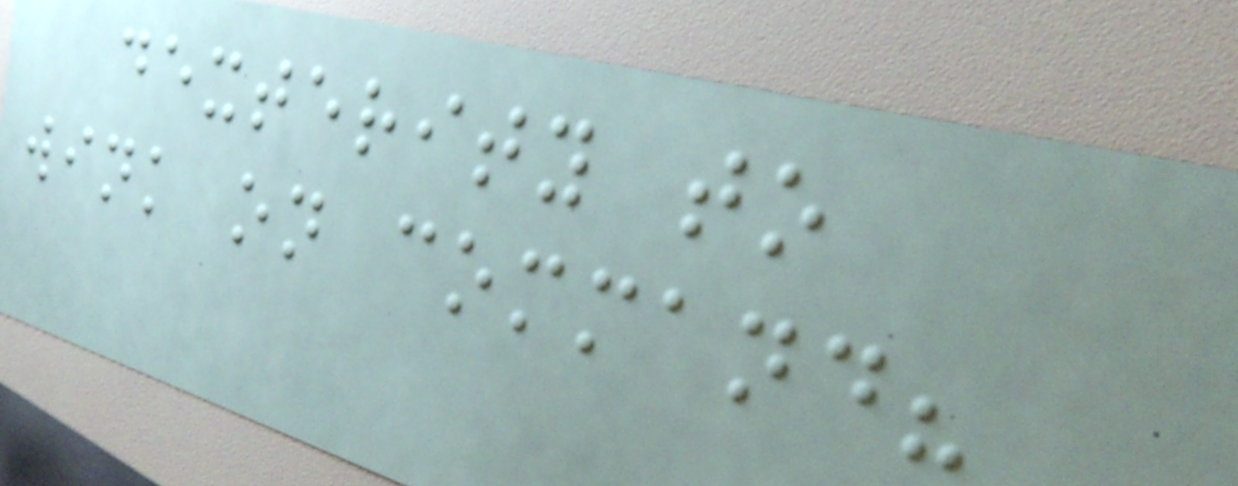dexterity to
wink on command?
